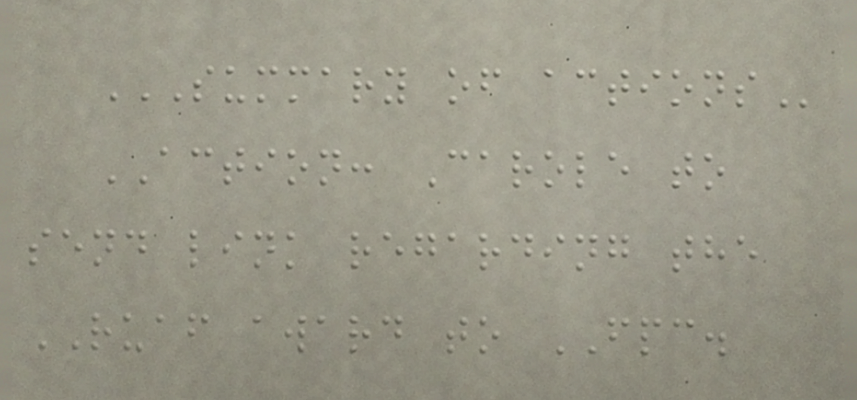SUMMARY OF ACTIONS
ACTION: Carole to
send link regarding the
RUAF award to FPC.
